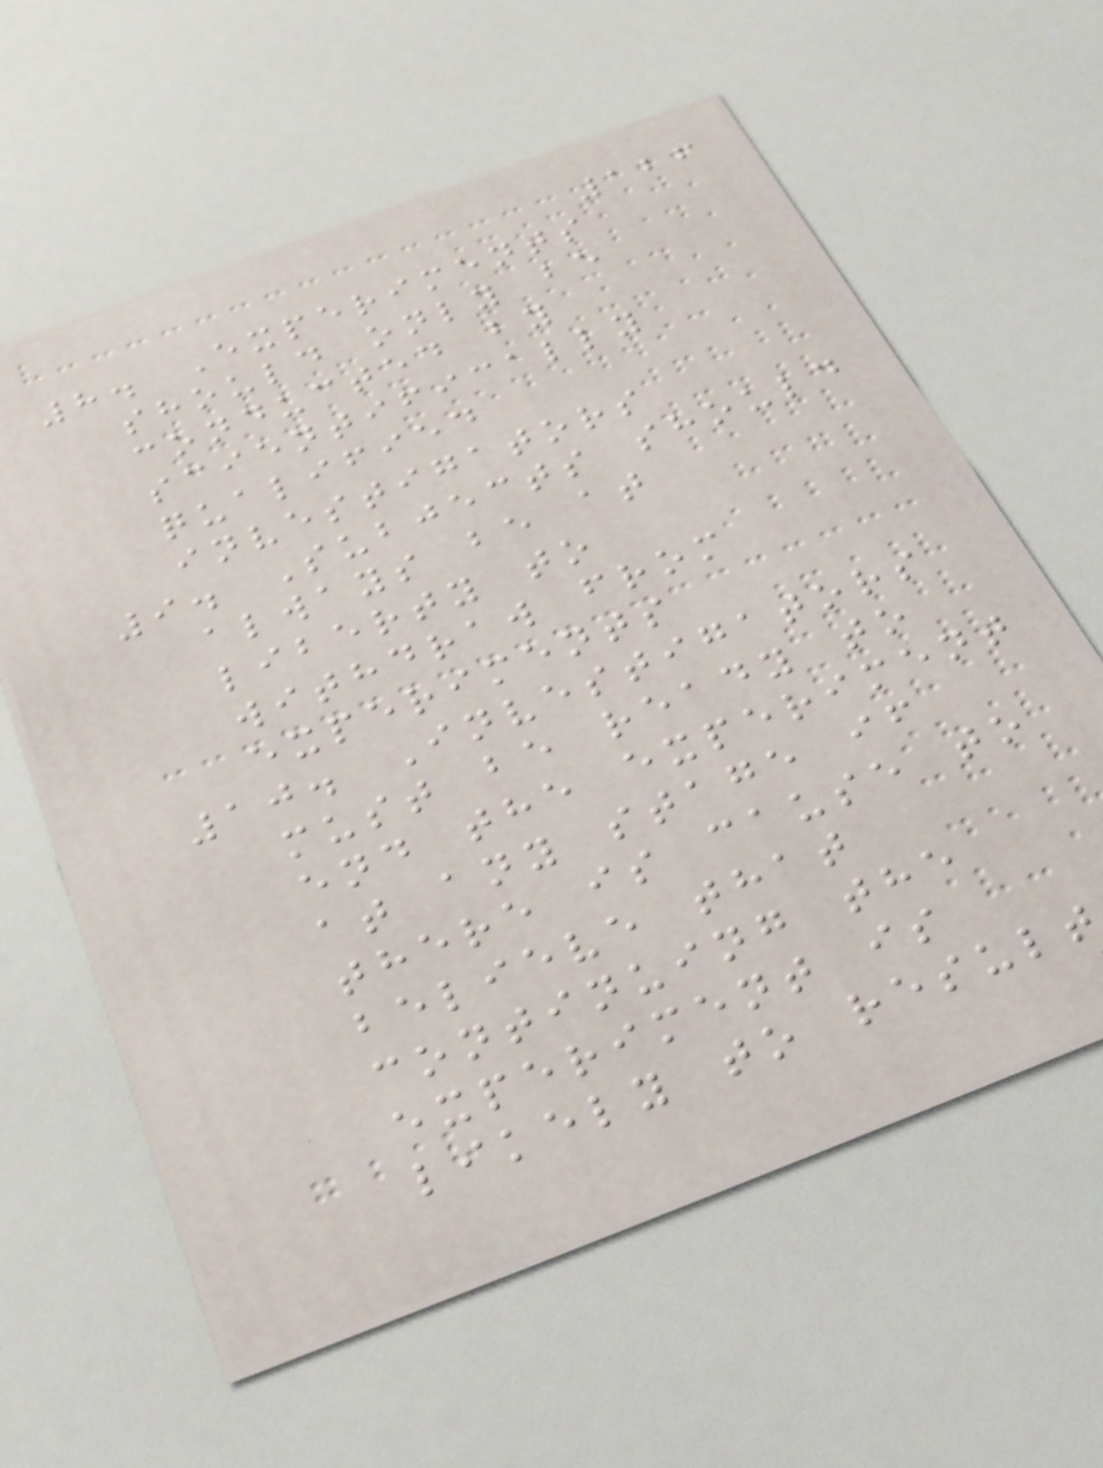126
8. Experiments
should only be
conducted by
scientifically
qualified
investigators
9. Subjects should
always be at
liberty to
withdraw from
experiments
10. Investigators
must be ready to
end the experiment
at any stage if
there is cause to
believe that
continuing the
experiment is
likely to result
